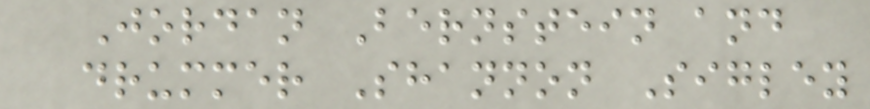Jordan Bernstein and
drummer Shannon Sigley
